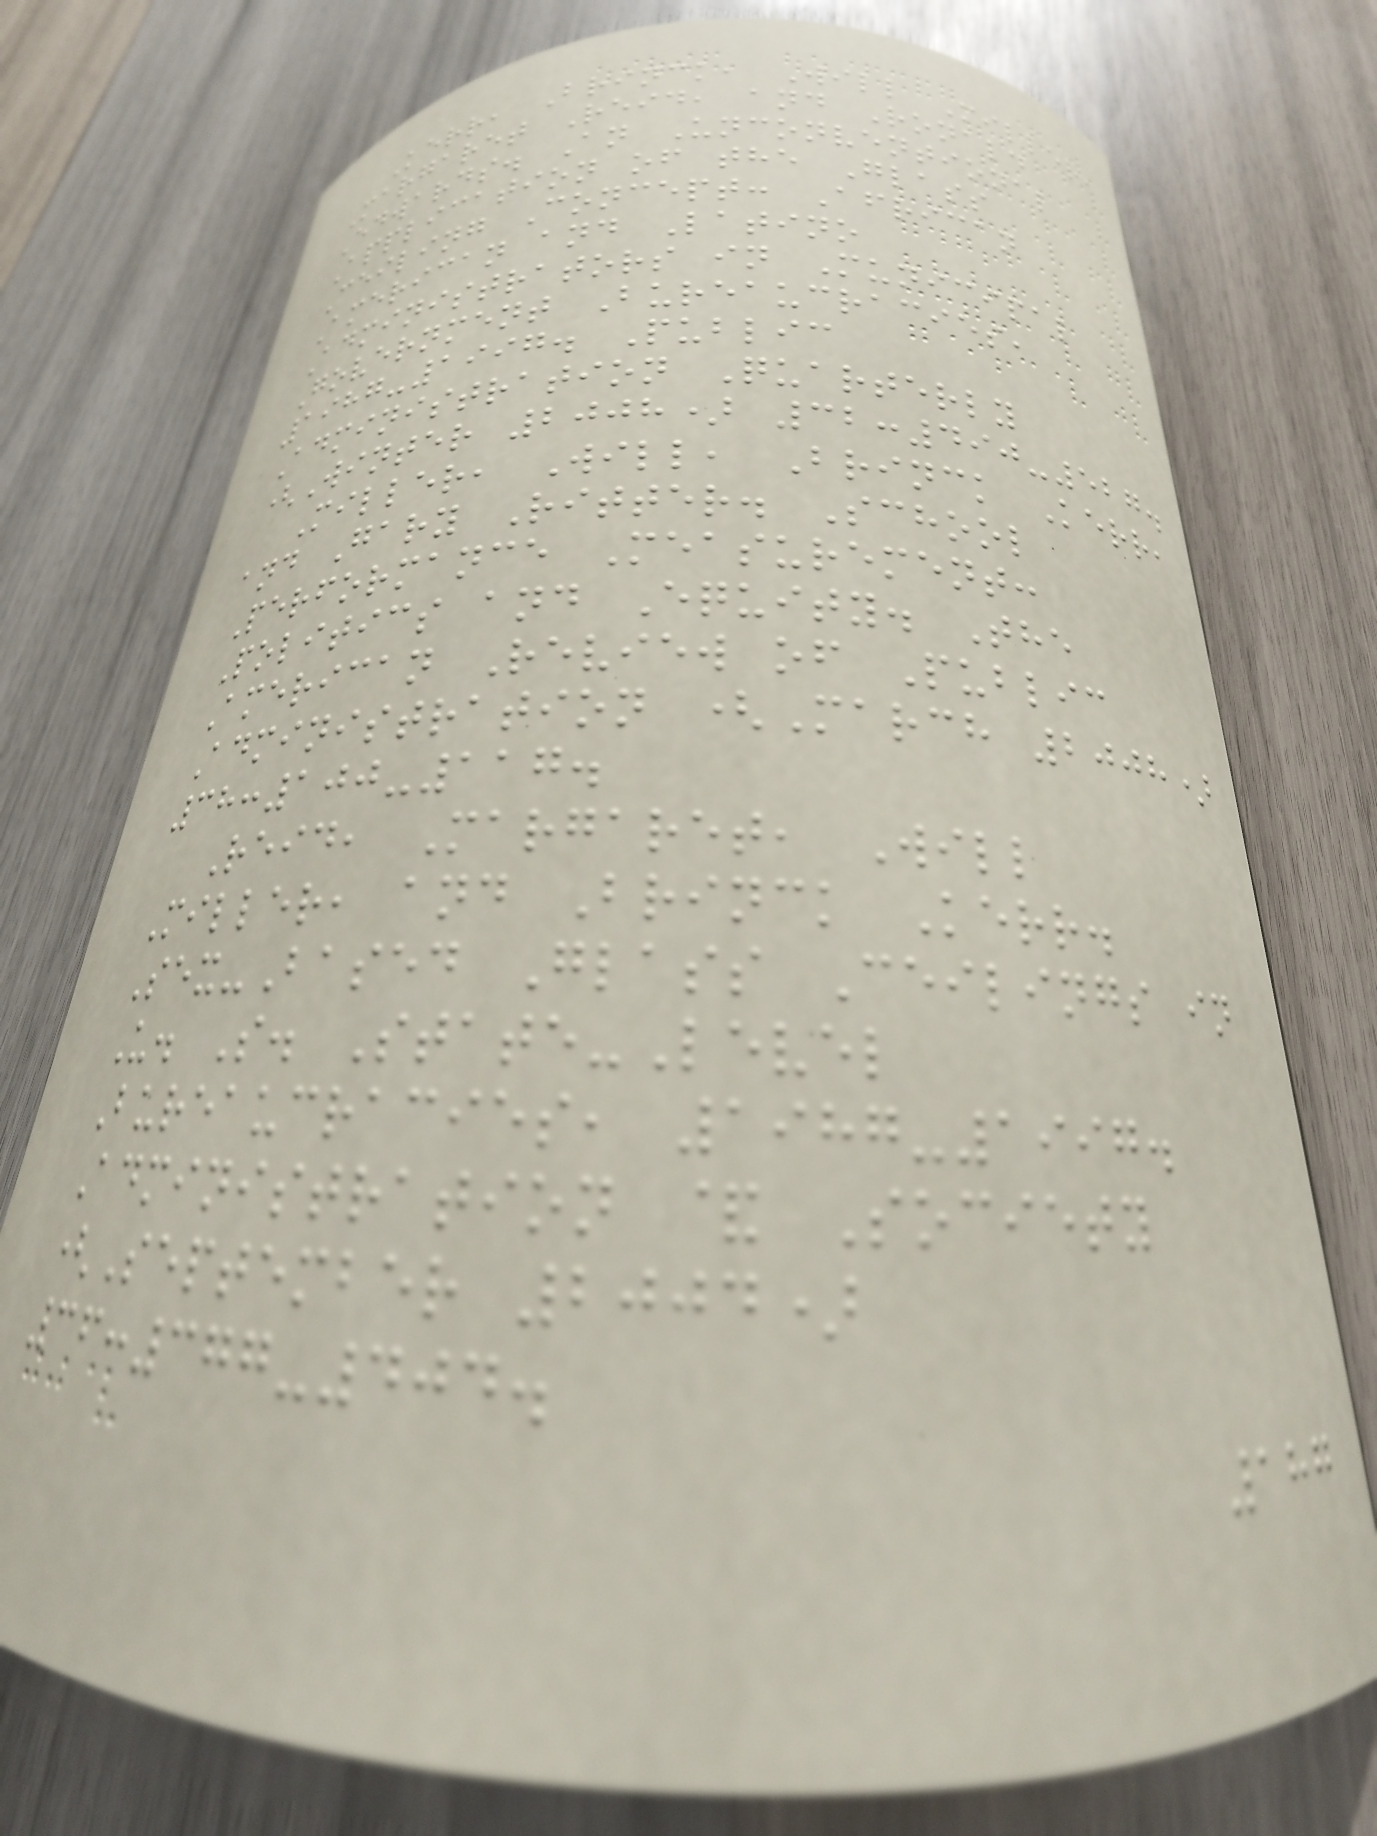Kerr, Brinck, Will Miller,
Margaret Reid, and Ronald
Edwards. An Unconventional
Application of the Glass
Ceiling Concept: African
American and Latino
Administrators in Municipal
Government Bureaucracies,
1987-1997. Public
Administration Quarterly
(Winter 2008) 32:490-527.
Miller, Will, Brinck Kerr,
and Gary Ritter. School
Performance Measurement:
Politics and Equity. The
American Review of Public
Administration (March 2008)
38:100-117.
Reid, Margaret, Will
Miller, and Brinck Kerr.
Sex-Based Glass Ceilings in
U. S. State-Level
Bureaucracies, 1987-1997.
Administration & Society
(September 2004)
36:377-404.
187
